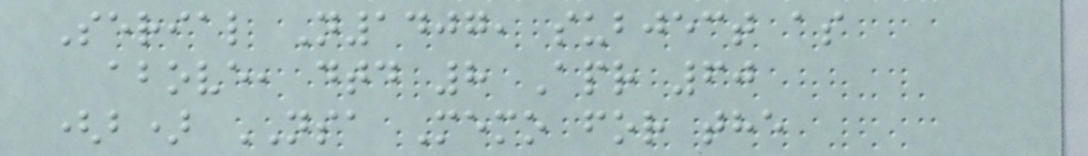Serial N1407, subject as
above, dtd 8 Apr 60
(b) NSA Memo for the
